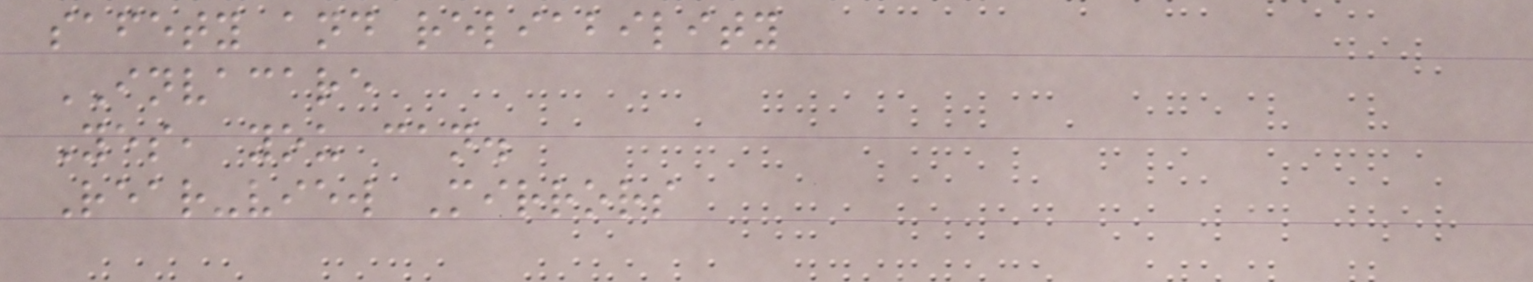safety and reliability
INVACARE
Yes, you can.
Rear-view Mirrors
